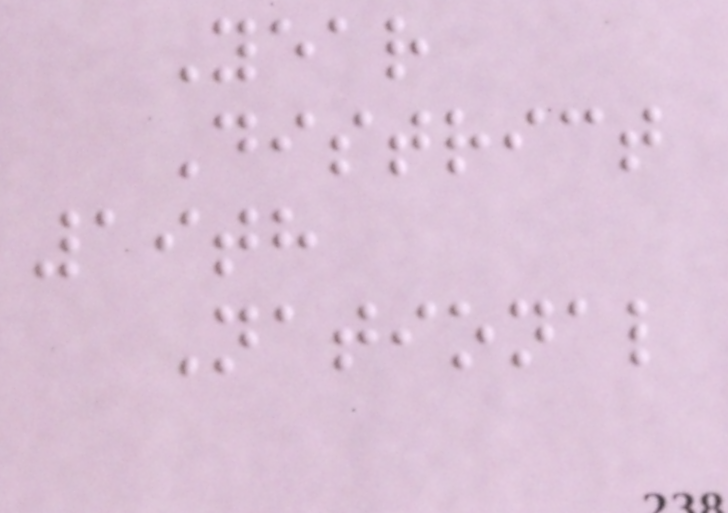Year
District
19th
National
